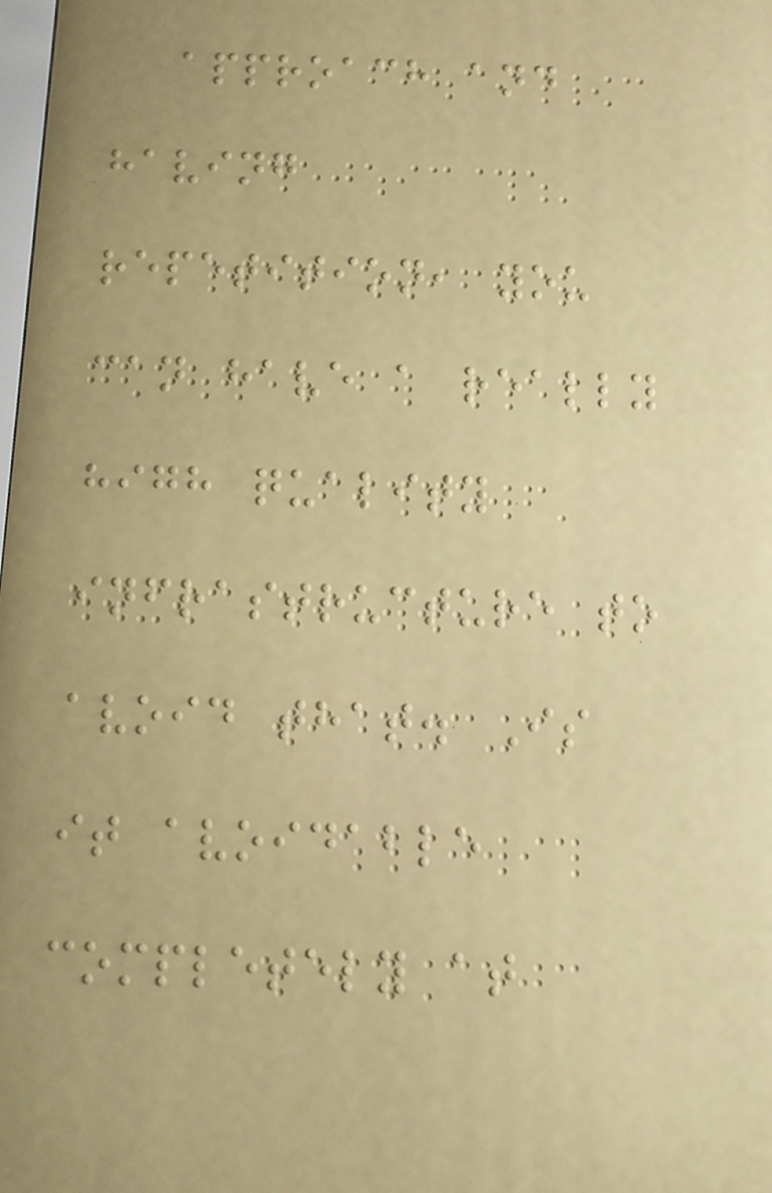approach and
having
repetition, you
can have a really
high quality
infrastructure to
avoid that. Is
it avoidable
completely at
